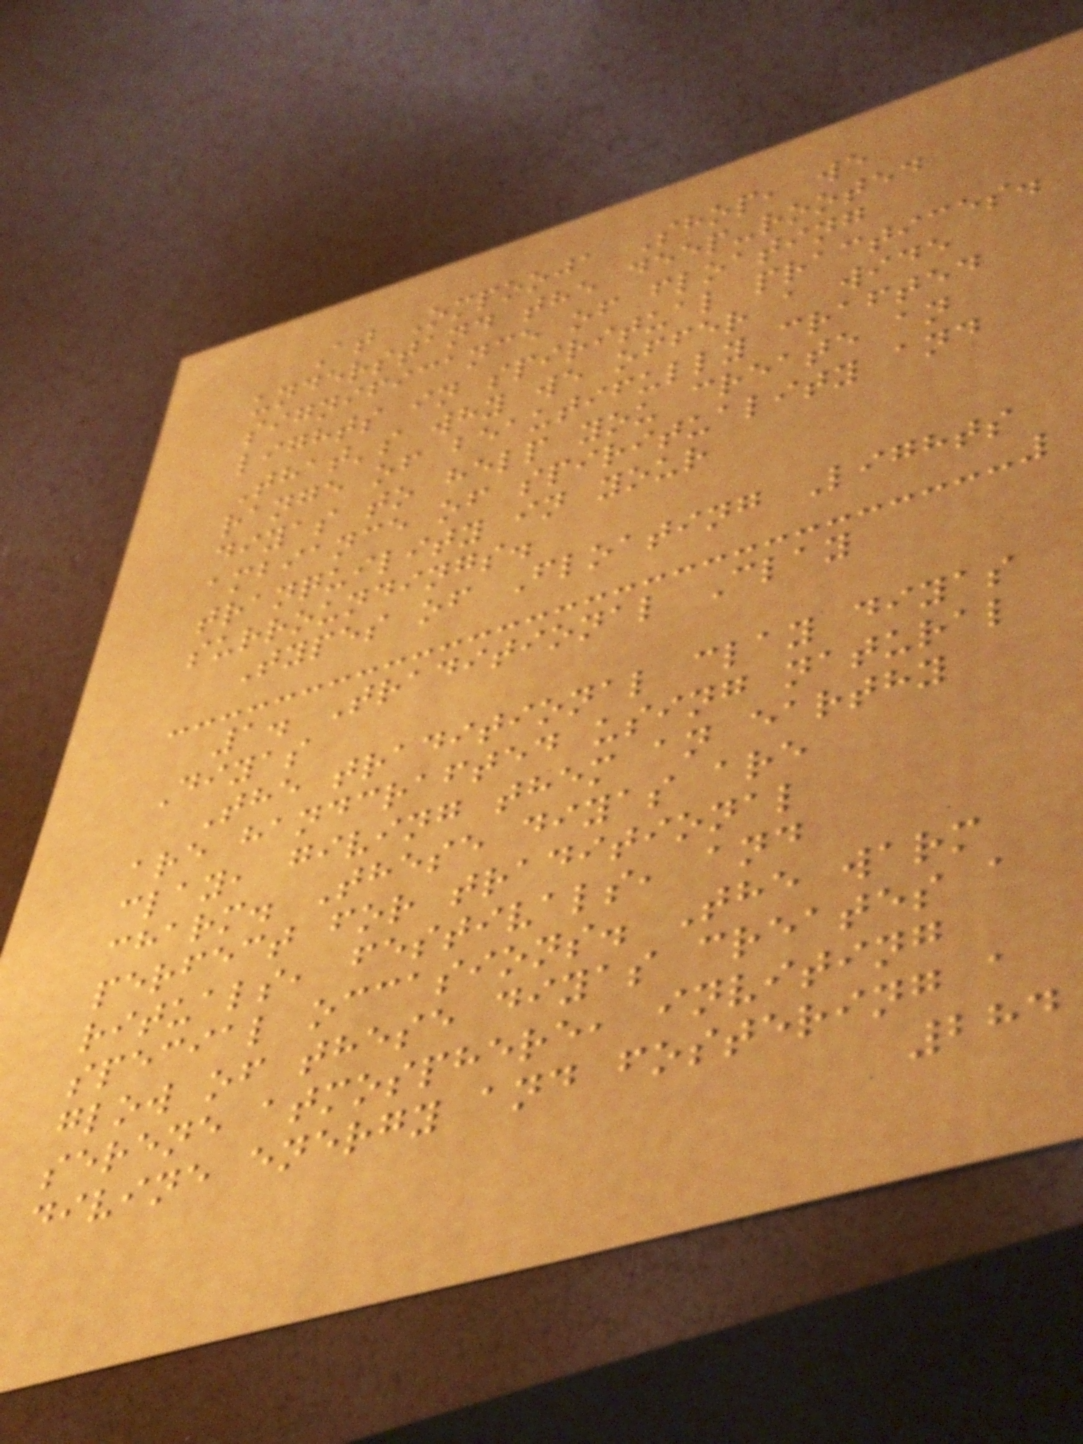At Ompooja Shop, we
understand the deep-rooted
significance of floating
lights in spiritual practices.
That's why we offer a wide
range of beautifully crafted
diyas to help you create an
ambiance of spirituality and
tranquility in your
surroundings.
Types of Floating Lights
1. Traditional Clay
Diyas
The traditional clay diyas
are handcrafted using natural
clay, giving them an earthy
charm. These diyas are
perfect for traditional
rituals, festivals, and
special occasions. The warm
glow of these diyas creates a
serene atmosphere, inviting
divine energy and fostering a
284
